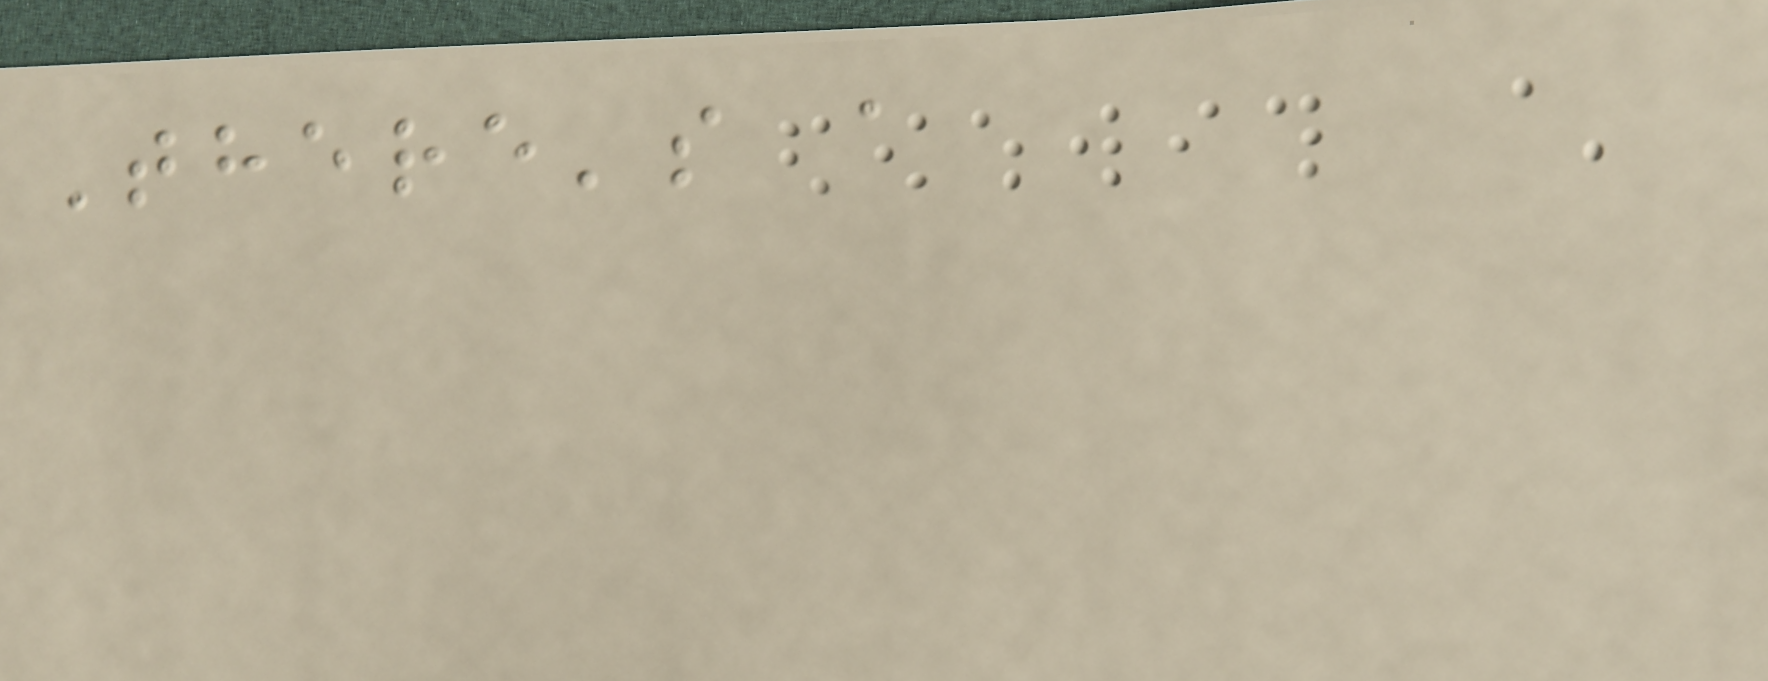There's a
